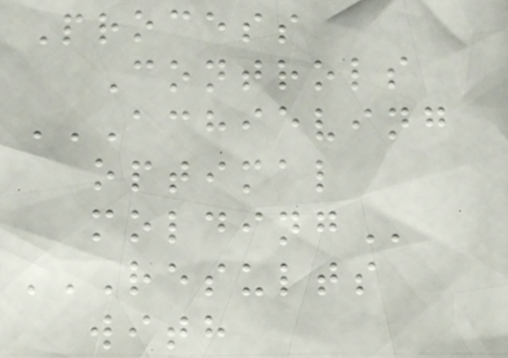Process
Controls
ACHIEVING
OPTIMAL
MOLDING
RESULTS
WITH
